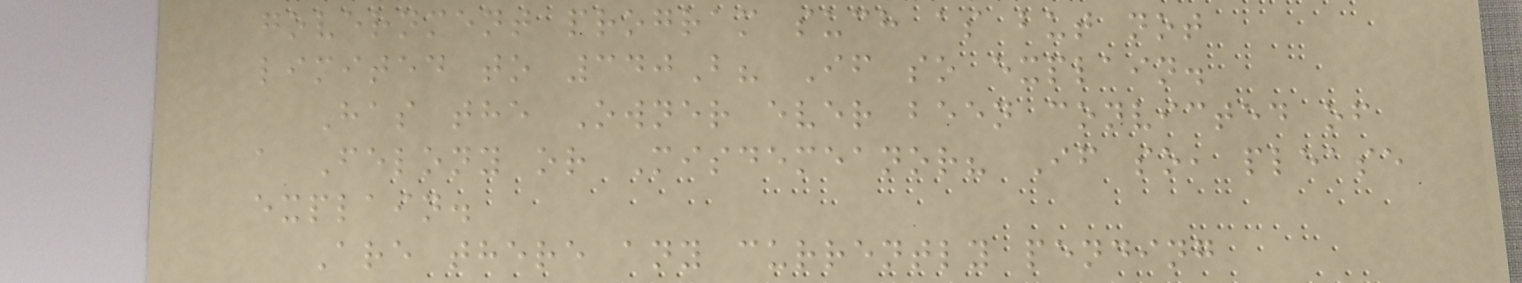government program such as but not
limited to 340B? If so explain.
Has the Owner ever been convicted of
a Felony or Misdemeanor? If so, please
explain.
Are there any currently pending
